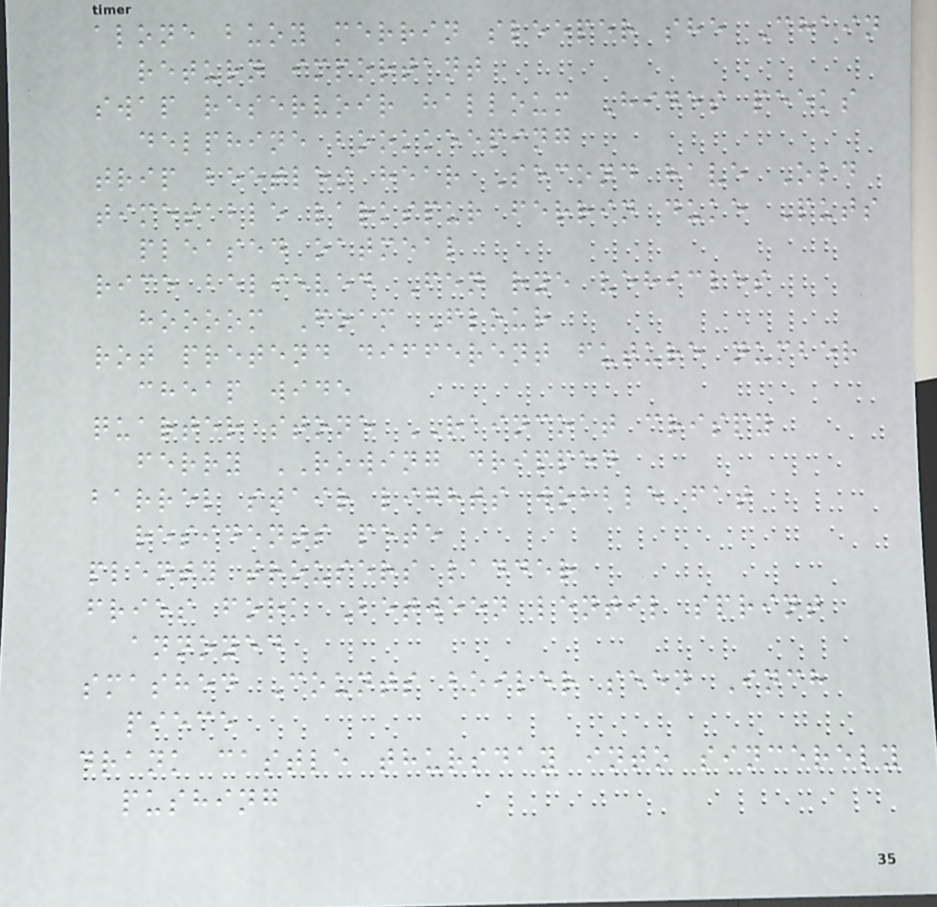alone buoy merrin sleeper she Chain
return important
swap reservoir halloum Hides peeks
delphine bookkeeping
trip beetles hear Second have Old
timetable larkspur ferrin duke Puts
pleased oatmeal
rice believed Fen rye vehicles
hoooom Foam Flour
rot pretend different future number
cheap wide
quarter stone RAINCOAT crispy
ferry ROWING dripped
barrel stair lights wobble fat
residents pete
plenty trousers ladder
fries fork Between lentil sprint
annoyed
smashed Counts boiler seen Inch
piece
drank castle thursday into sincerely
pushing
